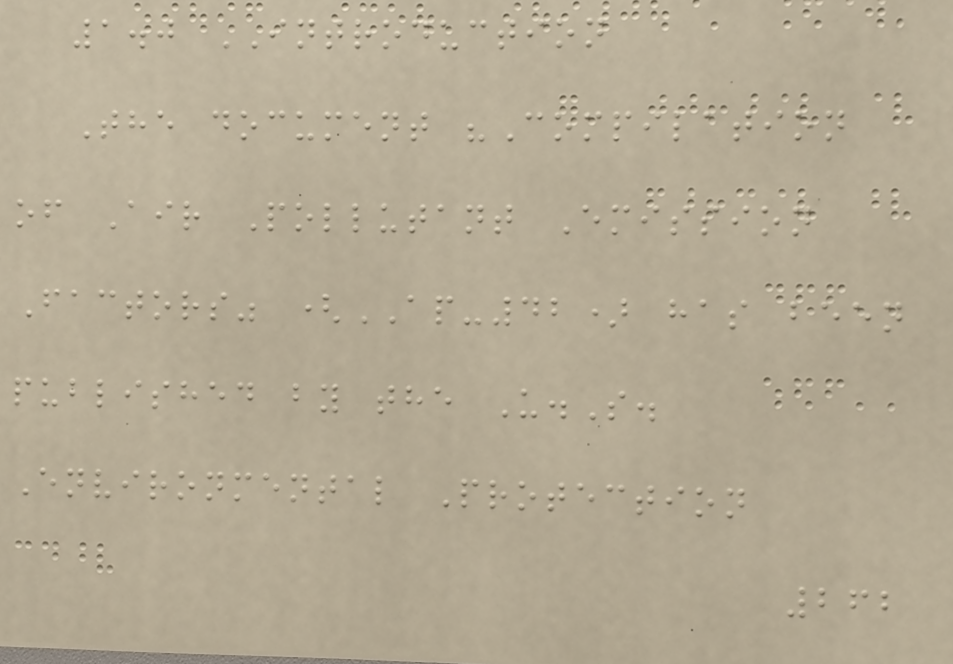1.0 INTRODUCTION
The document "Compilation
of Air Pollutant Emission
Factors" (AP-42) has been
published by the U.S.
Environmental Protection
262
